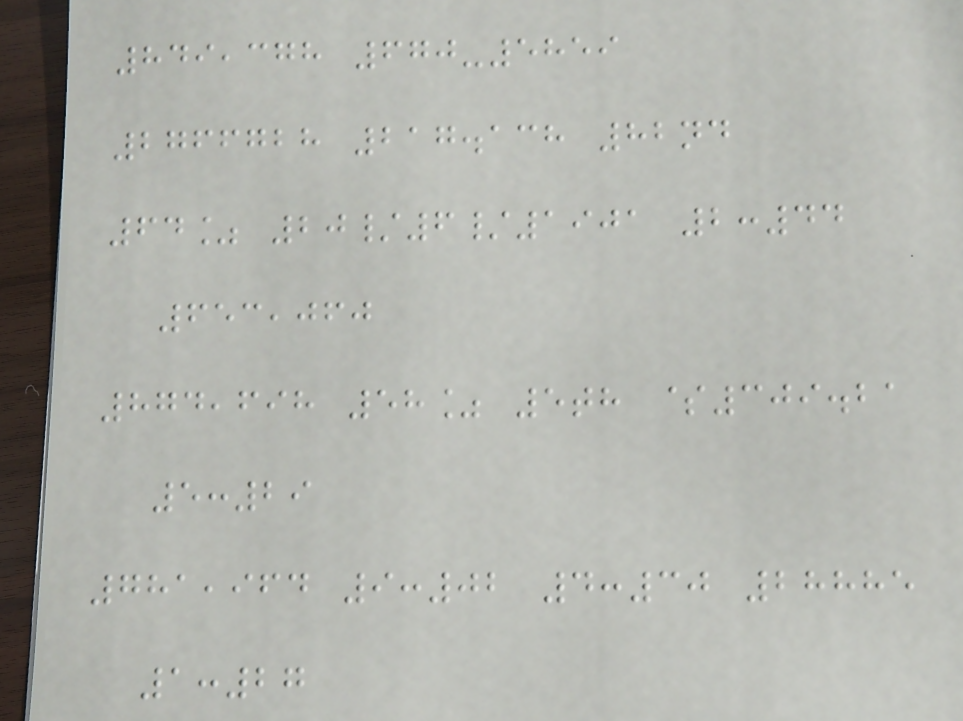849,378 670-5859
2766728 217.138 82nd
64% 20/6/1901 2:44
653,060
874,698 58% 5th $309.21
5:29
781,964 9:02 4:30 28885
1:27
